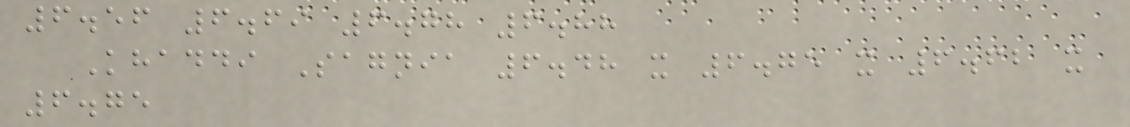6.56 6.69 6.78 6.88
Khaddi Sagnia 6.48 x 6.75 x 6.62 x
6.75
